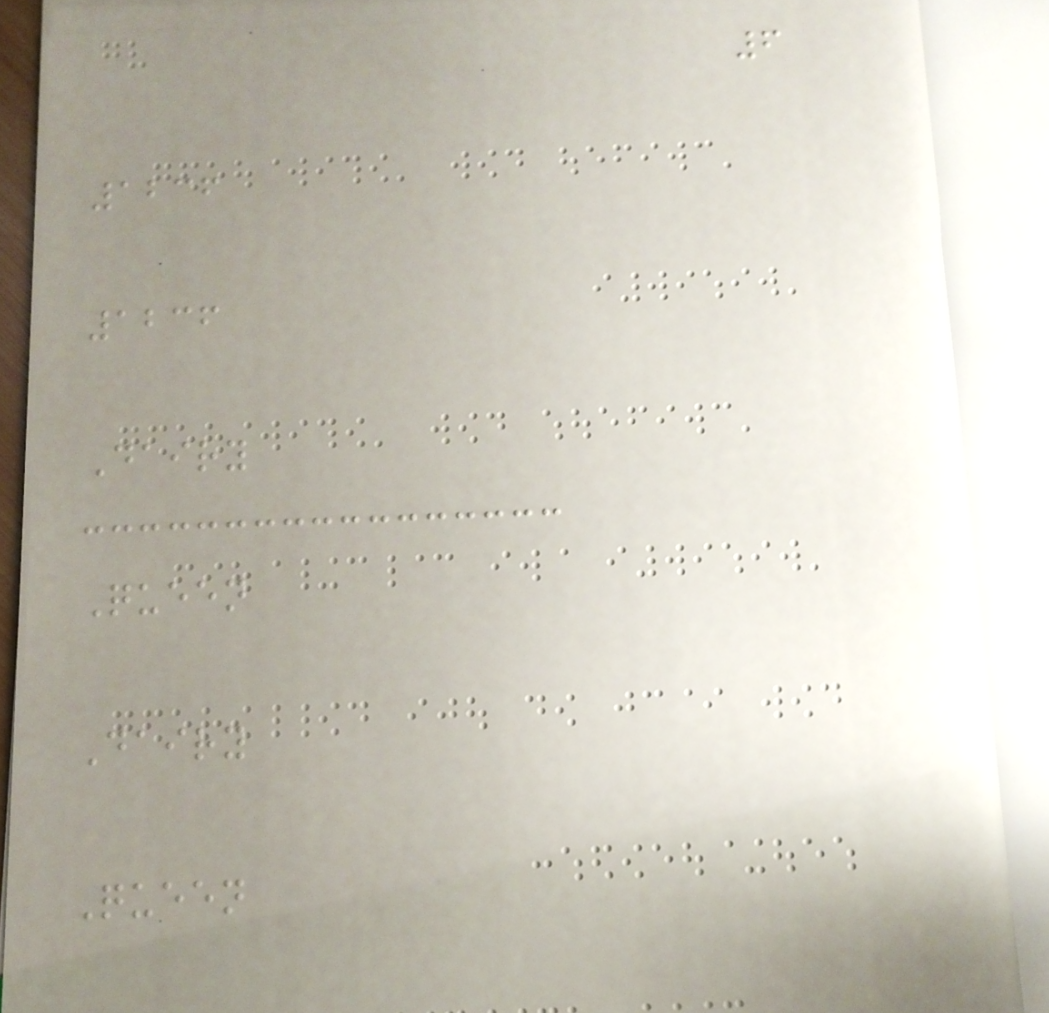6
1236
1236
Dairy
Queen
Dairy
Queen
